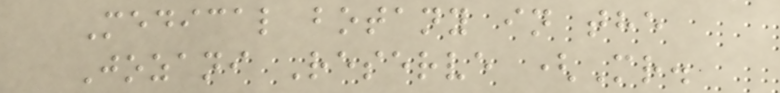Medical botany in the
Jozani Reserve (Mr.
